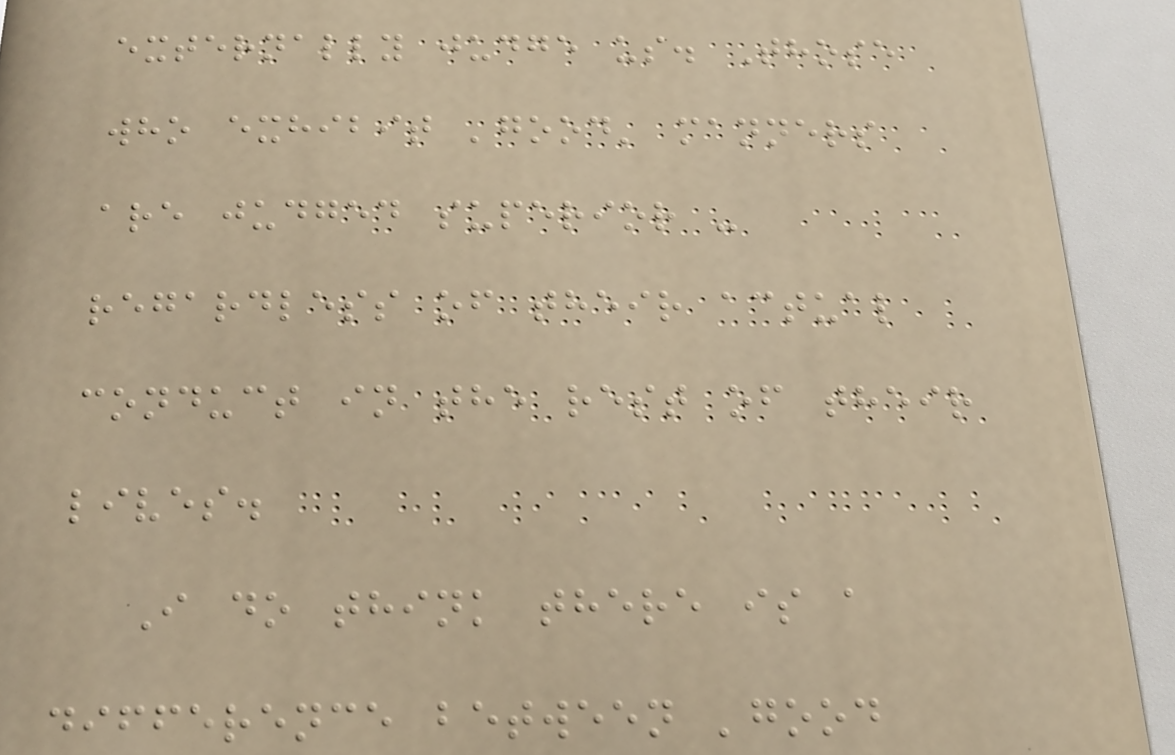externally judge us. Those
who exhibit 'good' manners
are judged superior -
regardless of their actual
conduct in the rest of their
lives.
I do think there is a
difference between 'good
